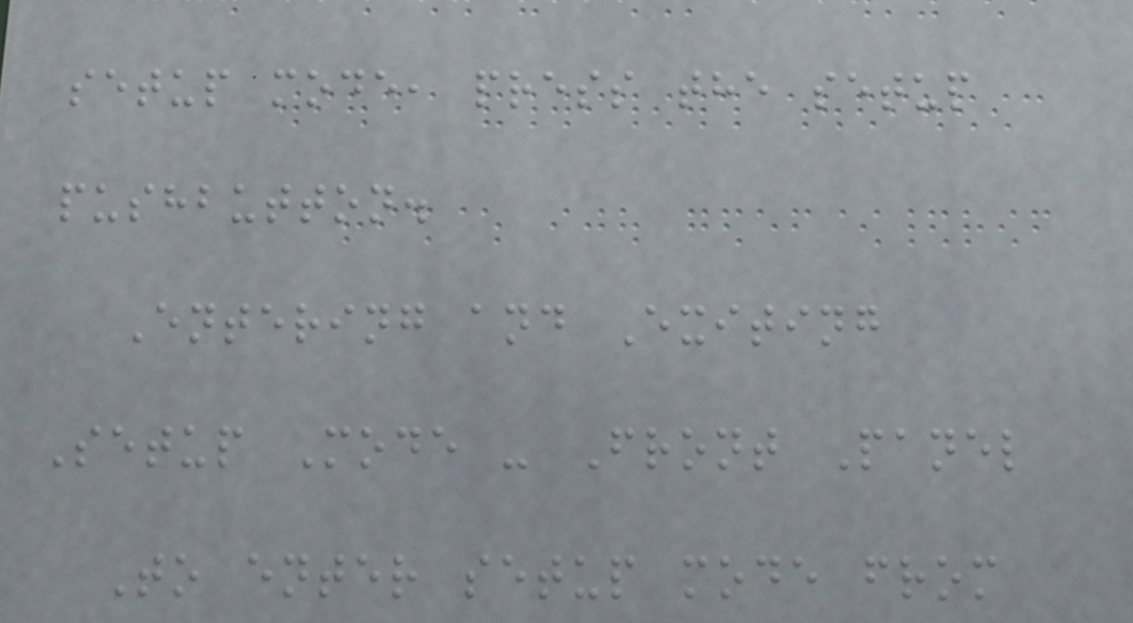setup mode, press the setup
pushbutton.
Entering and Exiting
Setup Mode - Front Panel
To enter setup mode from
